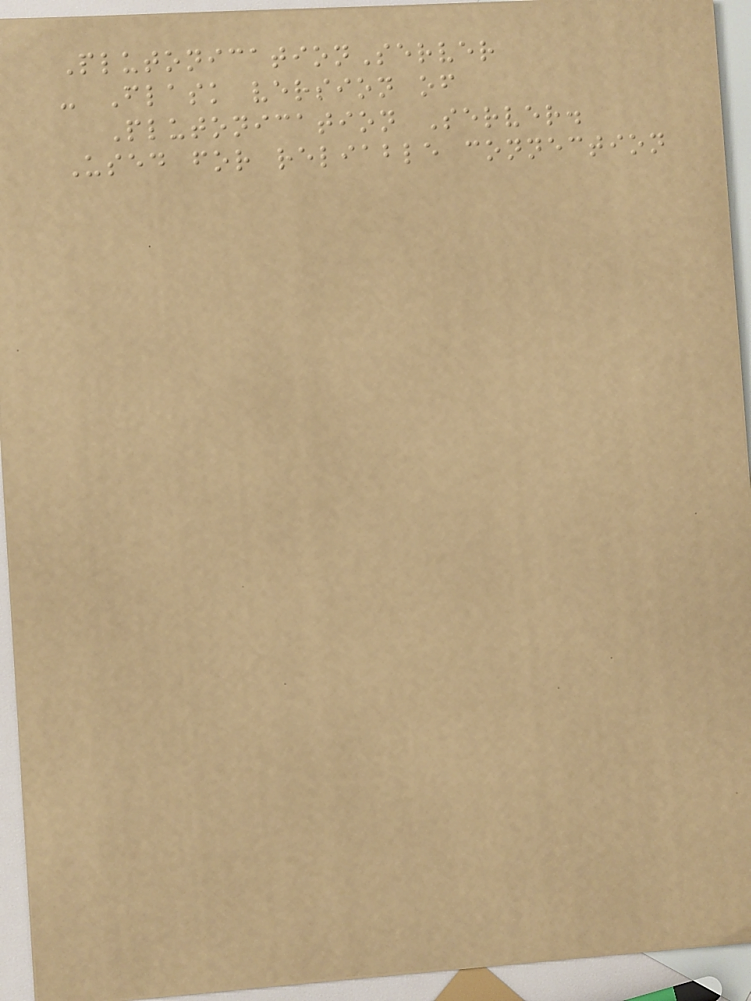PlutonicationServer
- Flask version of
Plutonication Server.
Used for reliable connection
